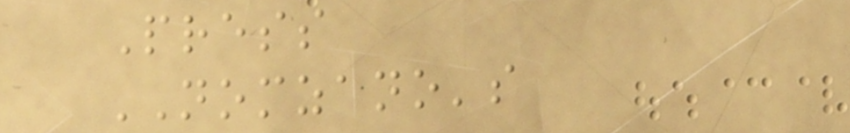Press
NOMZANO's
